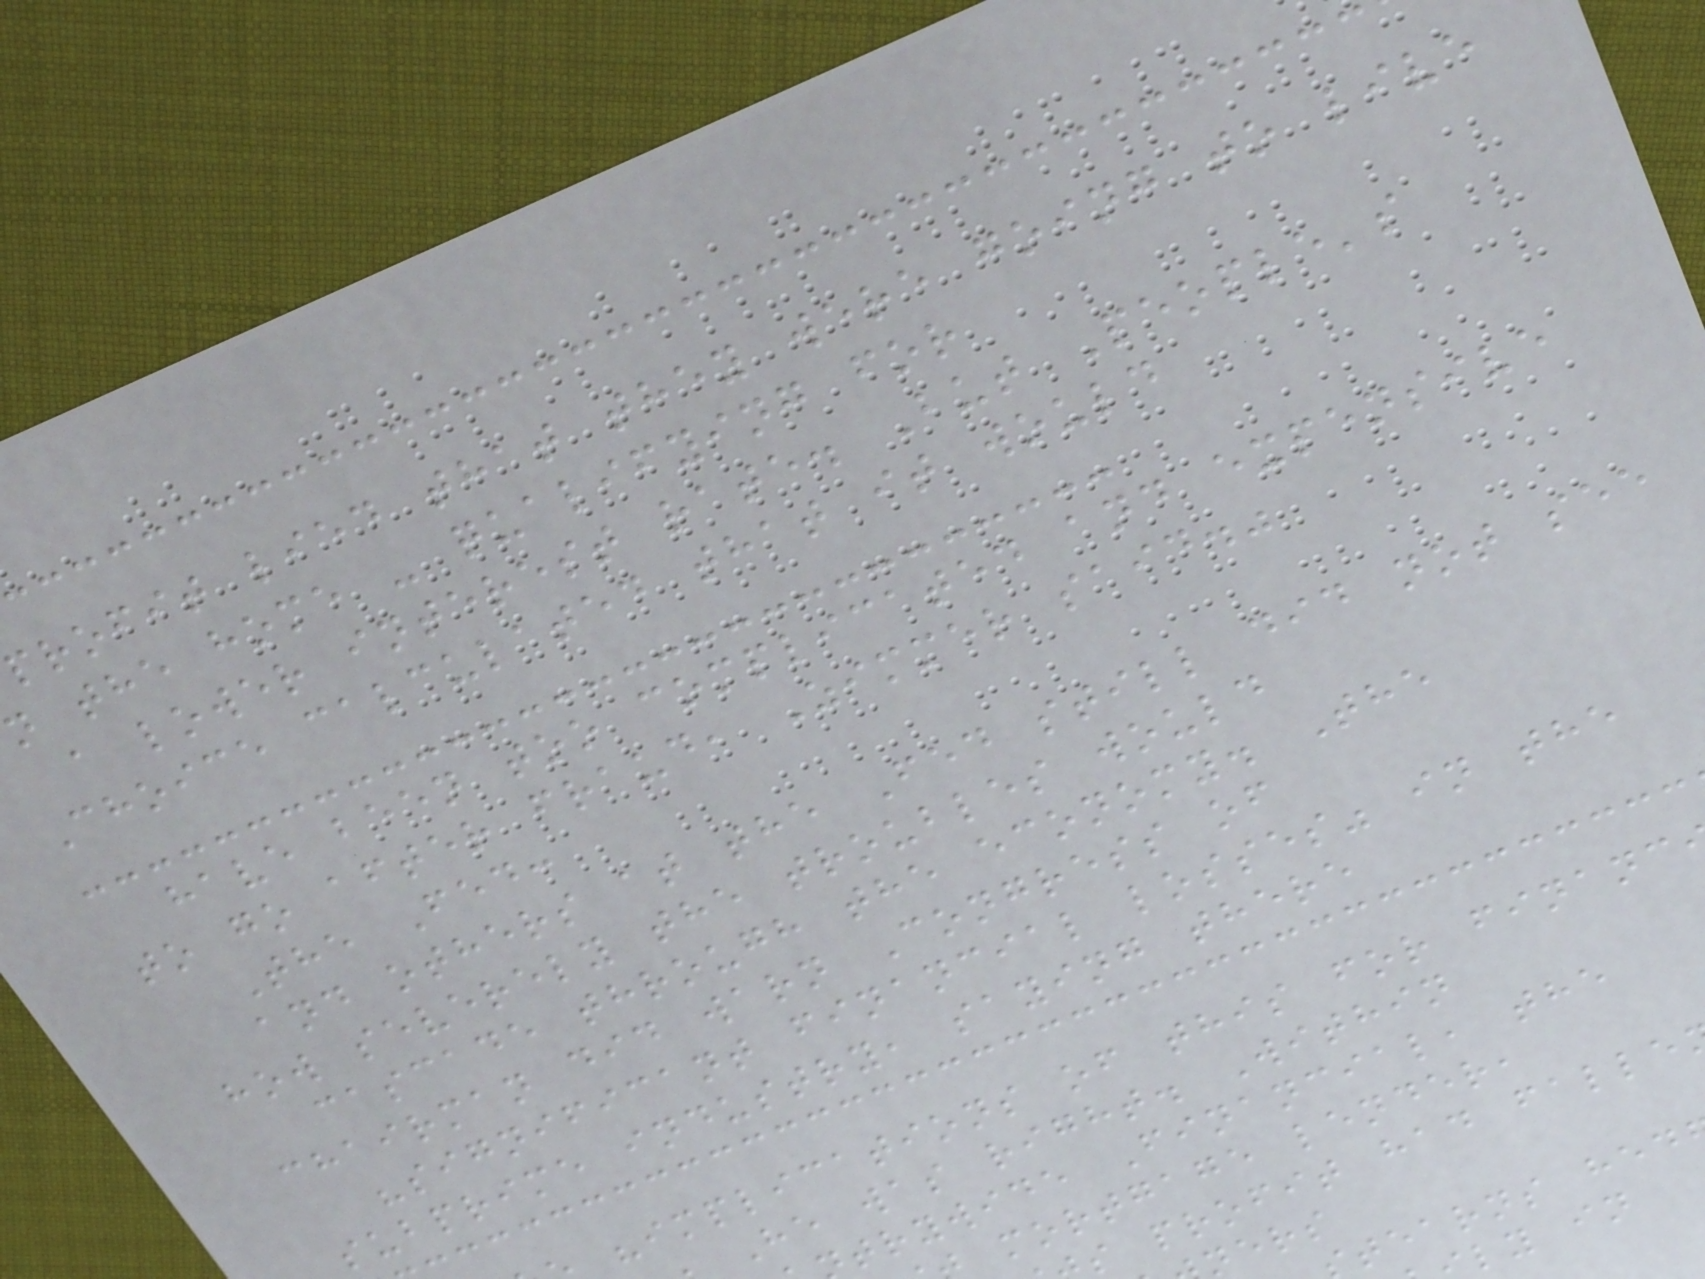profit lied that they were going to live
n the home - qualifying for
a lower interest rate. But People's
Choice calculated that it would
have been too complicated and expensive
to go after fraud, Zimmer said."
The Fed:
and others at the Fed still did not see
how severely the troubles would
cascade through the economy. The
chairman did warn Congress of
"significant financial losses" in the
subprime industry, saying there
"implications of this for financ
He was right. Within
trywide Financial, the
mortgage lender,
s profit had falle
tearns hed
